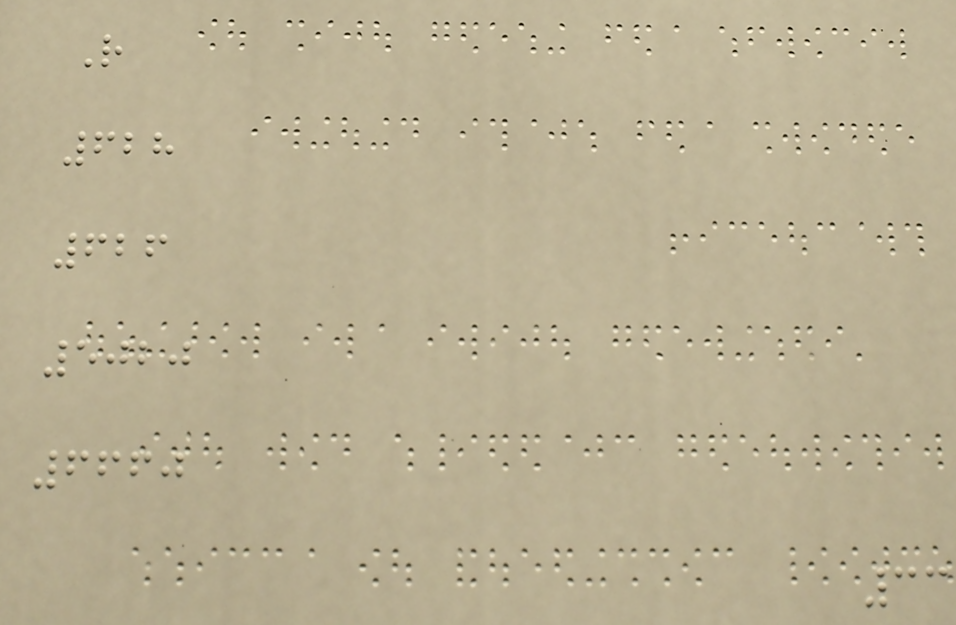R
628
626
5020
6660
33
